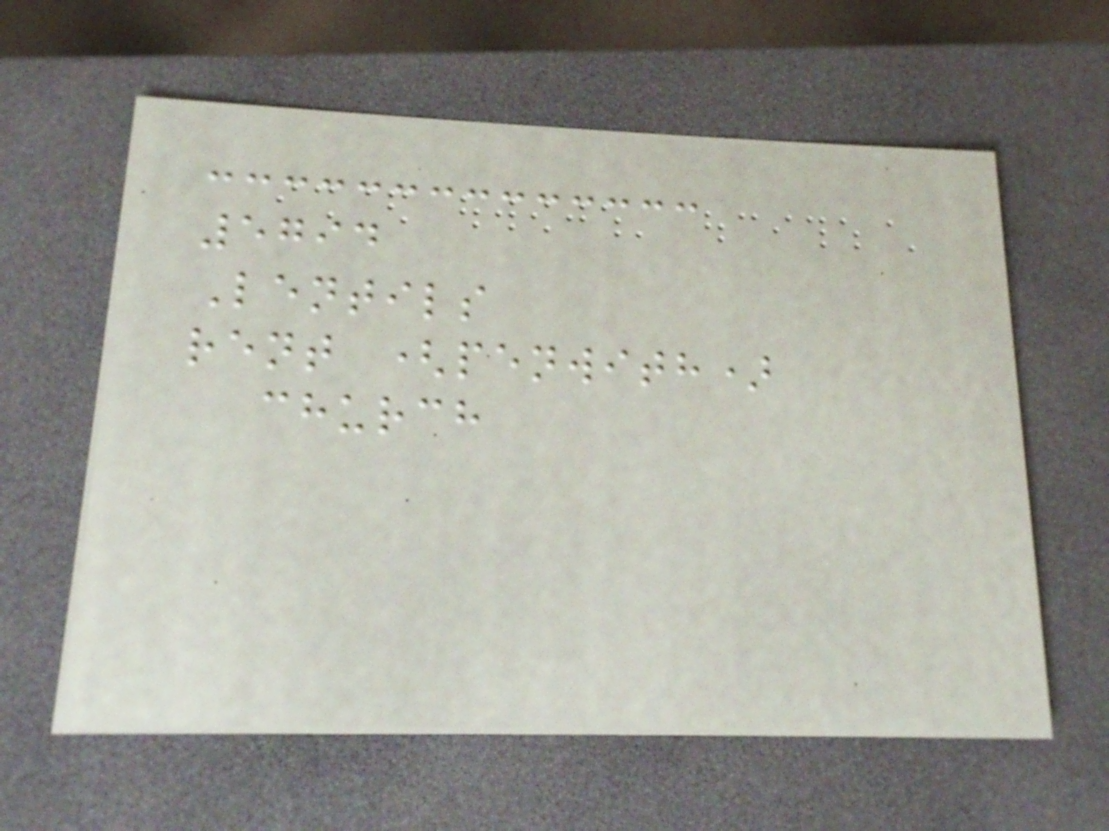5794
Lentils
rent (penwith)
church
